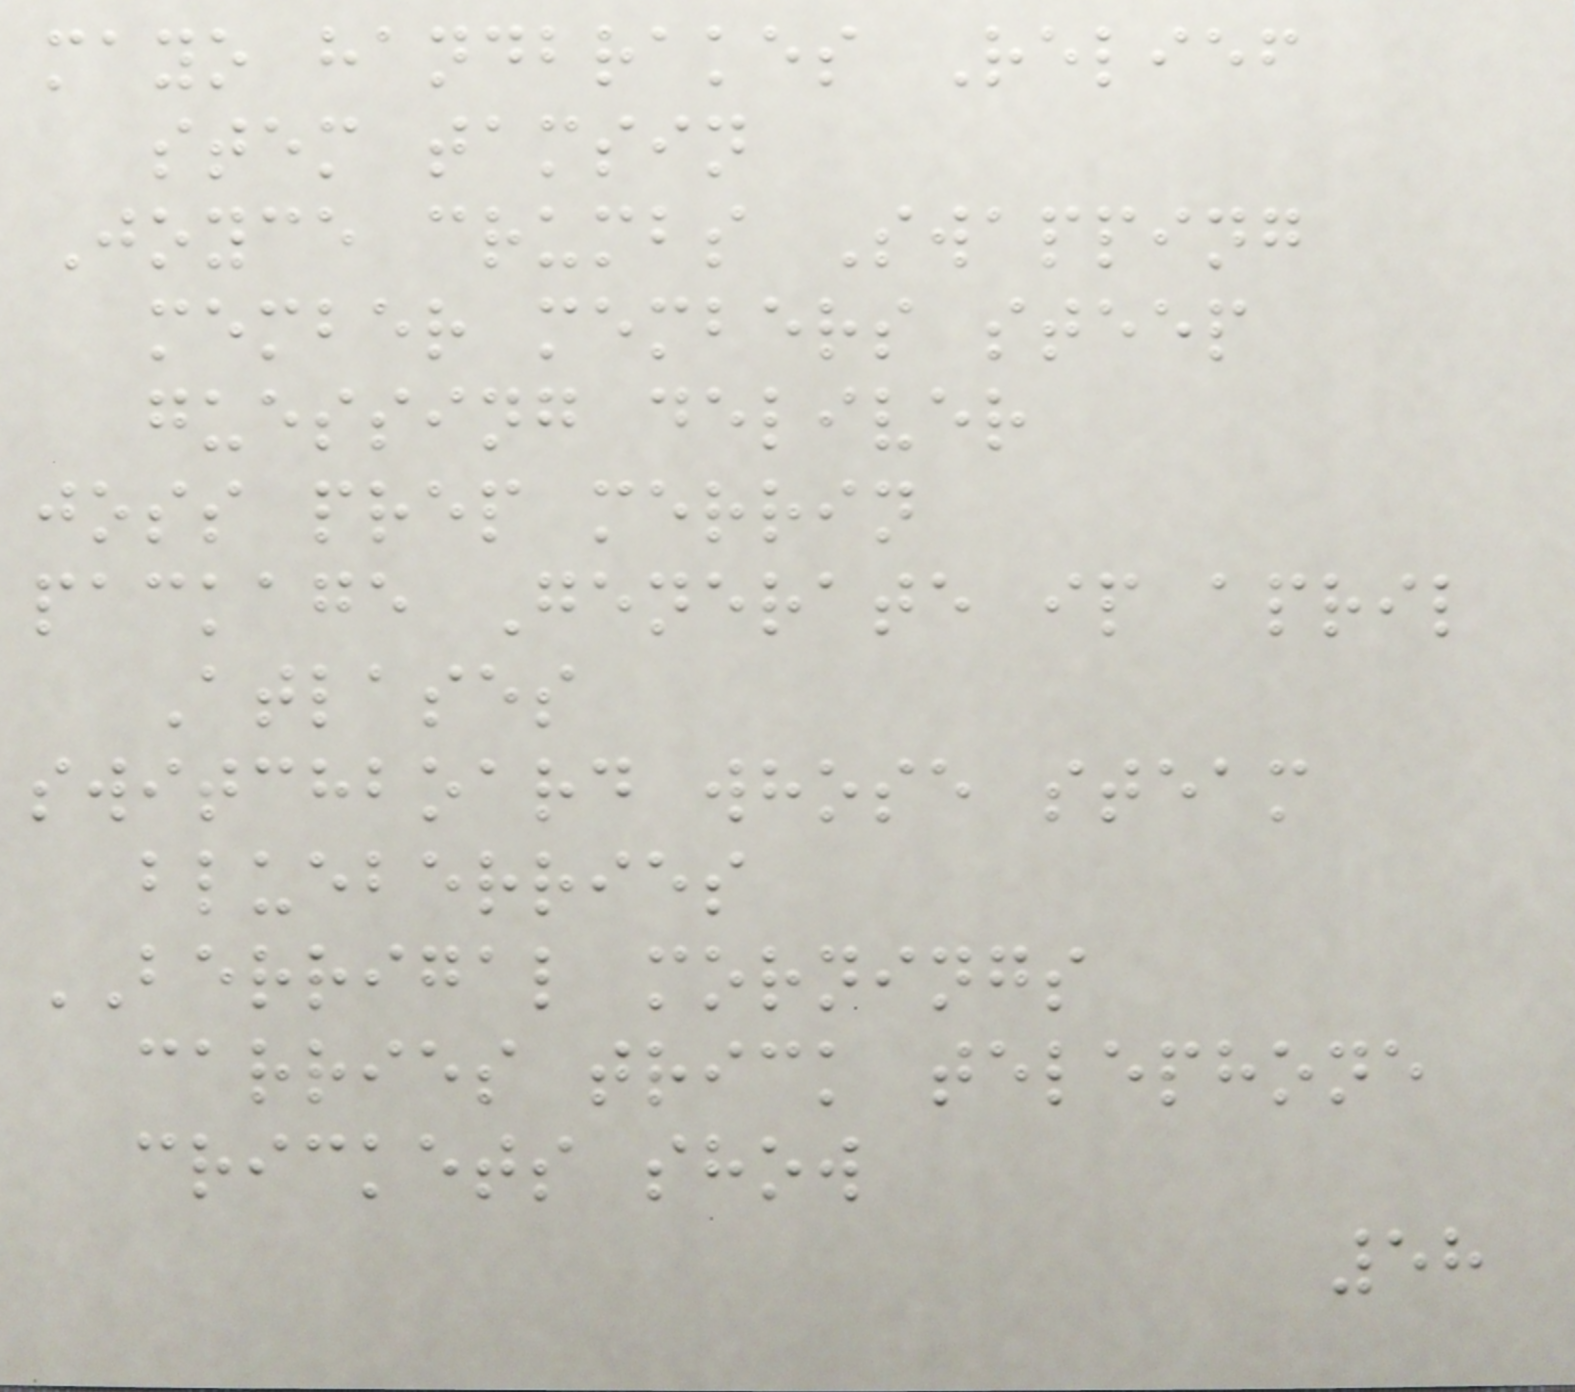mayo handbrakes Relief
stem tamsin
Joyce crumbs Swapping
member members steep
guessing deliver
joss prep merrin
package Generate ip april
Atlases
switchboard whose steam
blueberries
BERRIGAL mornings
carries trick telephone
crickets show
58
